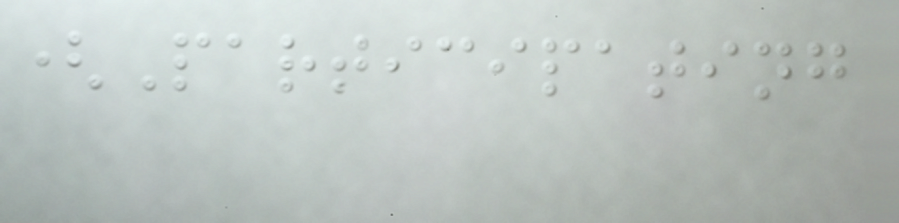(Participating
